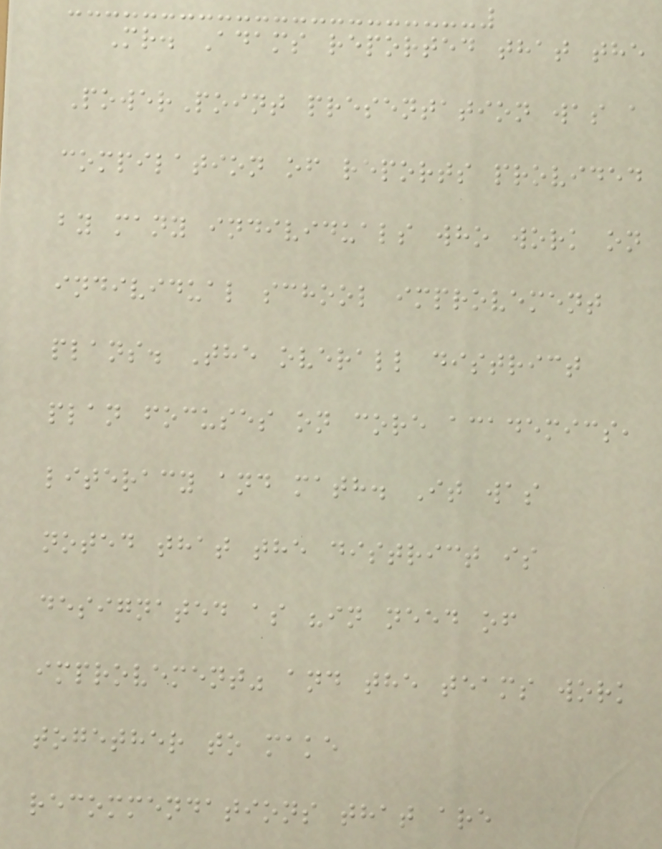Mr. Adams reported that the
PowerPoint presentation was a
compilation of reports provided
by many individuals who work on
individual school improvement
plans. The overall district
plan focuses on core academics,
literacy and math. It was
noted that the district is
designated as "in need of
improvement" and the teams work
together to make
recommendations that are
